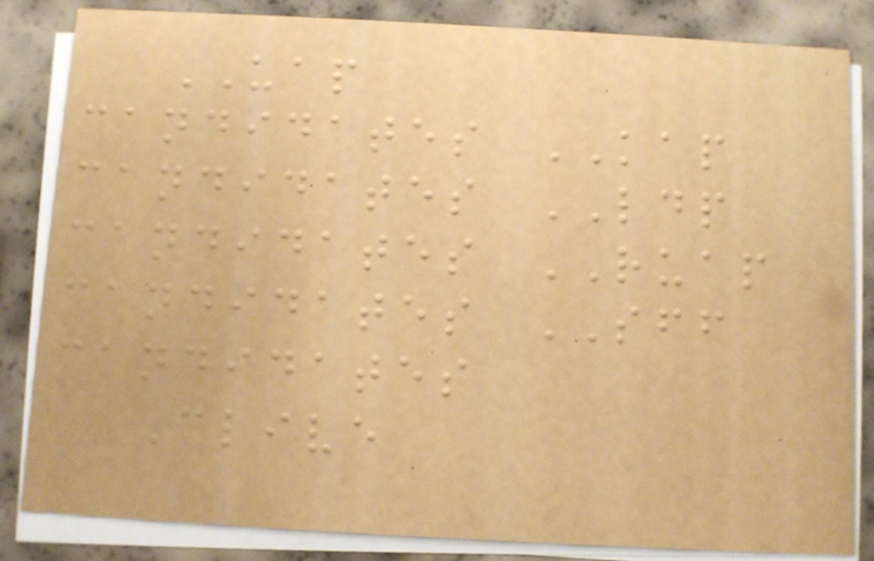UAP
candidates KAP
candidates LDP
candidates RUAP
candidates SFF
candidates
Clive
